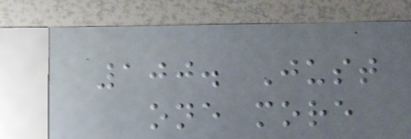100. Just
one more
